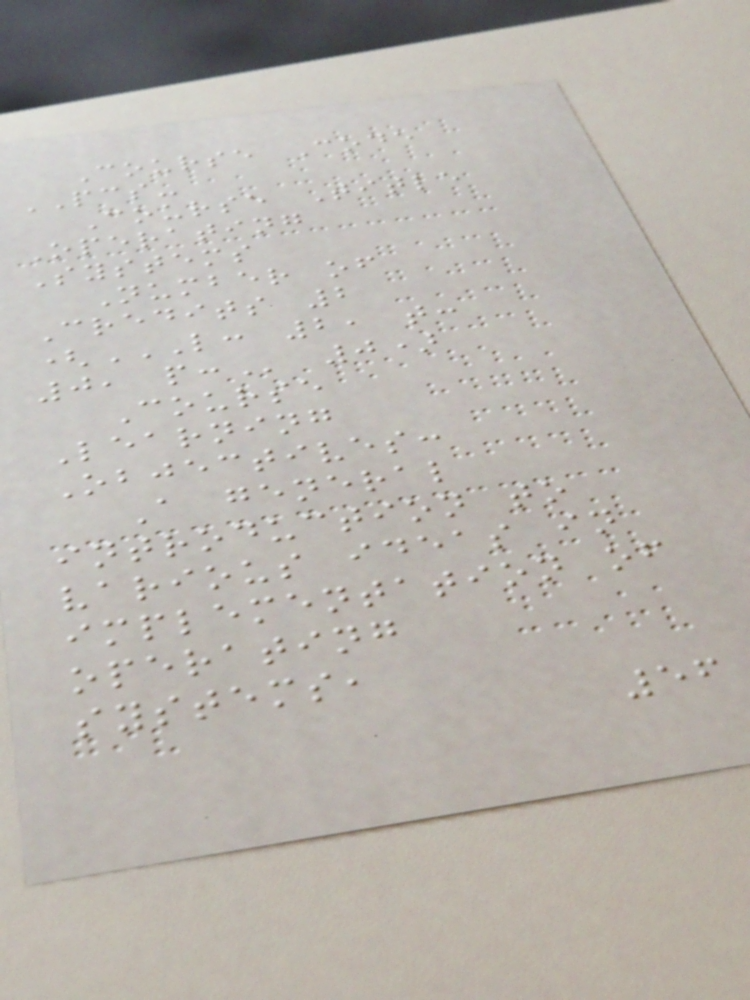Course Code
PCS-
Course Title
Operating
Systems
Number of
Credits 2
(L: 2, T:
0, P: 0)
Course
Learning
Objectives:
A general
introduction to
various ideas in
implementation of
operating
systems,
56
